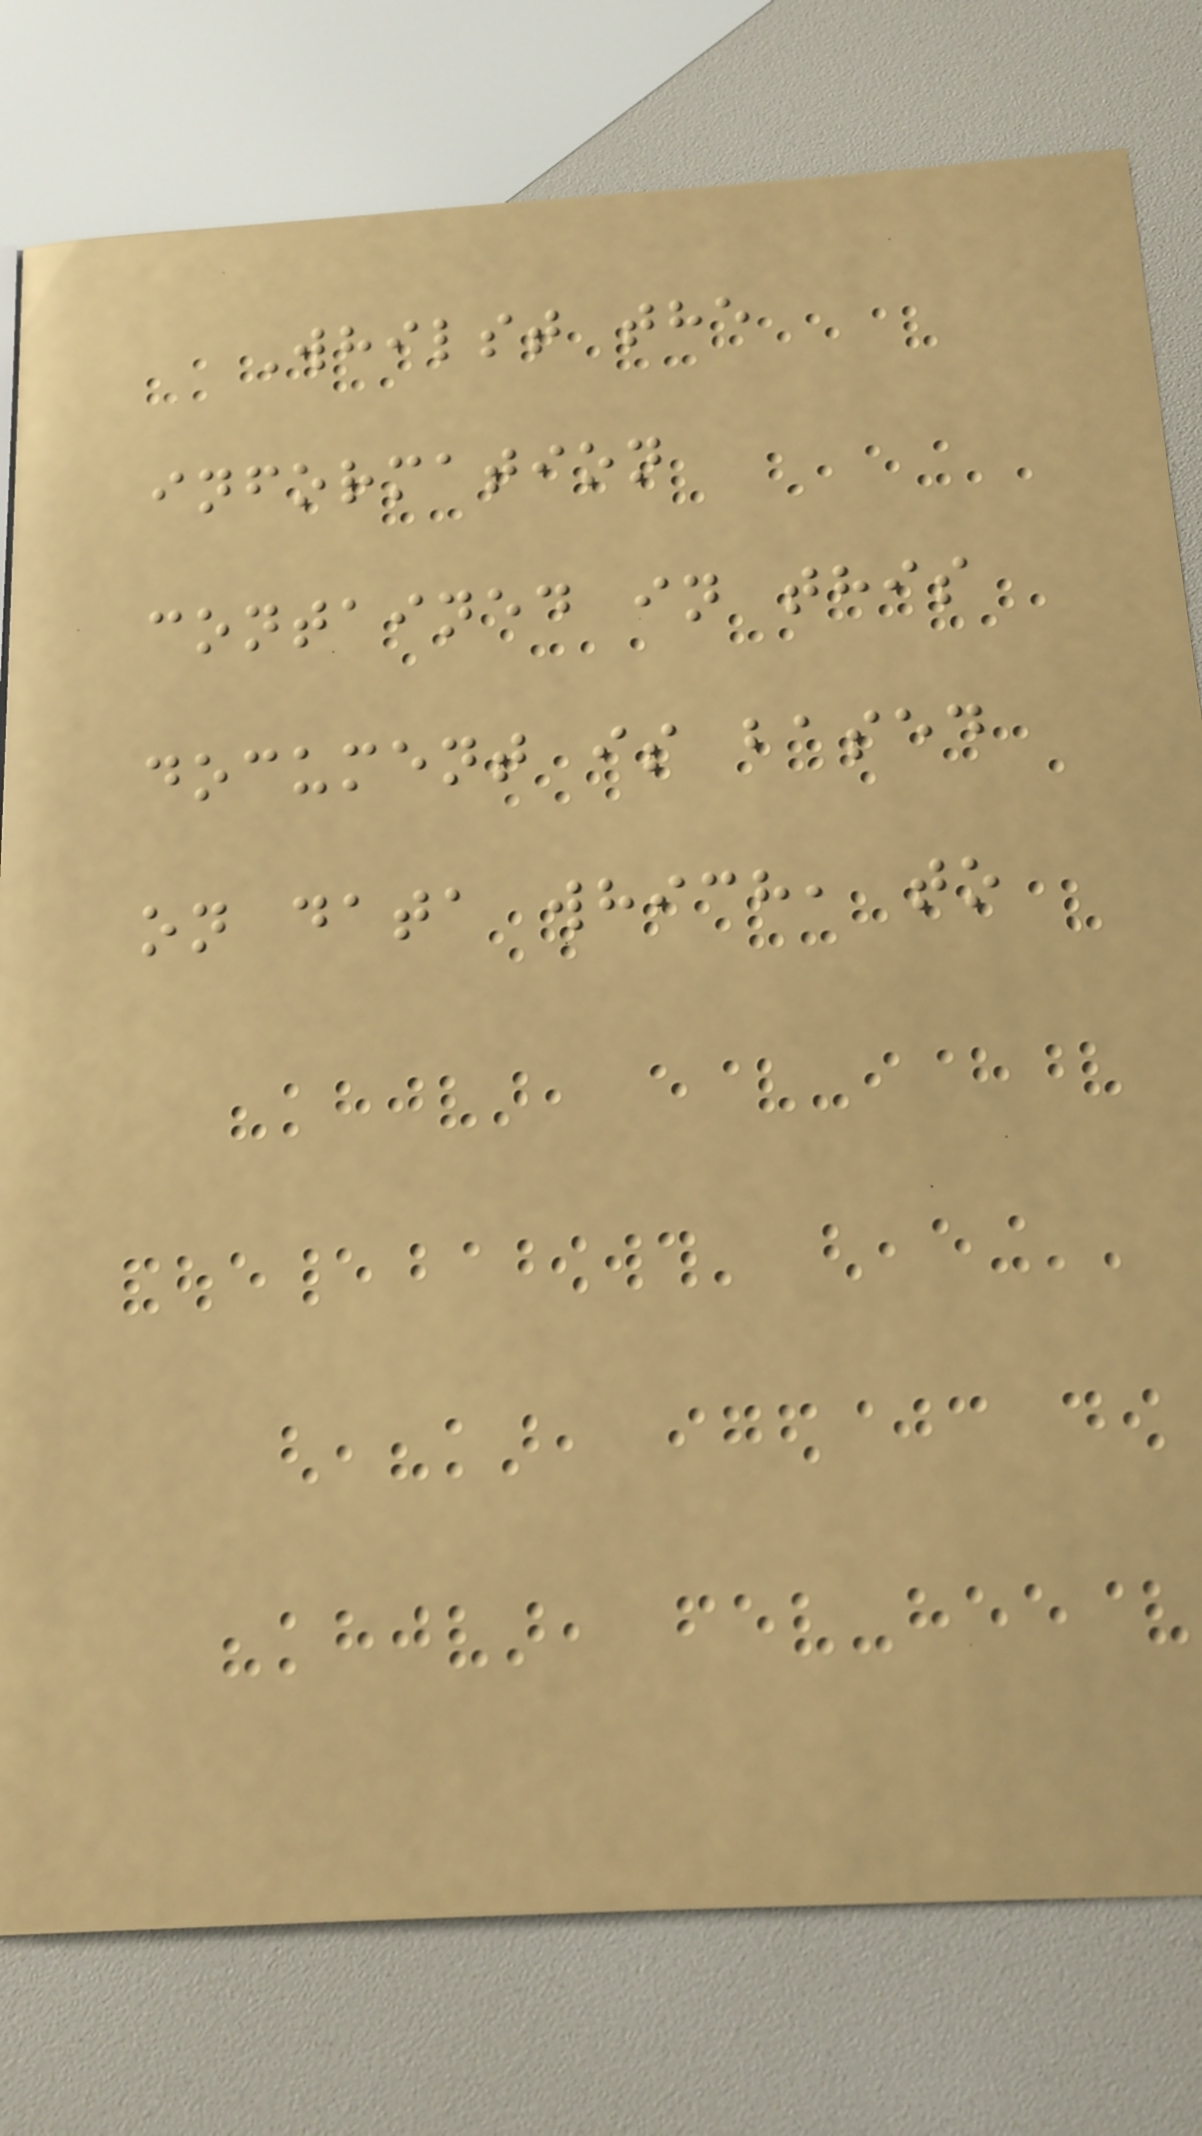Whilst the
information
contained in this
document is based
on data which, to
